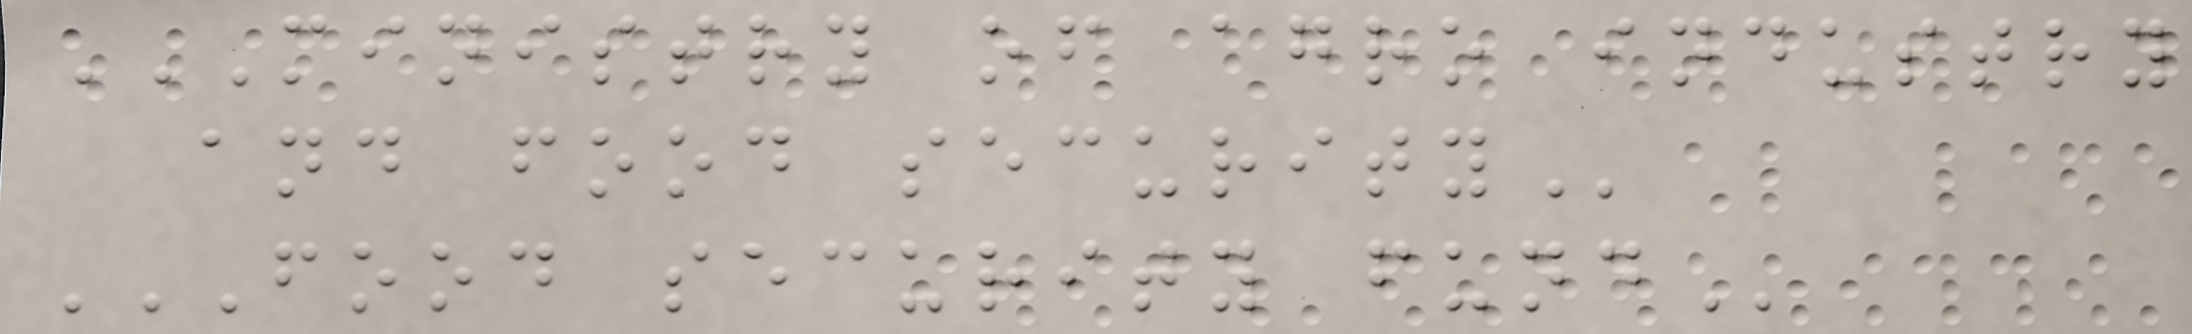MINISTRY OF AGRO INDUSTRY
AND FOOD SECURITY
FOOD SECURITY FUND
